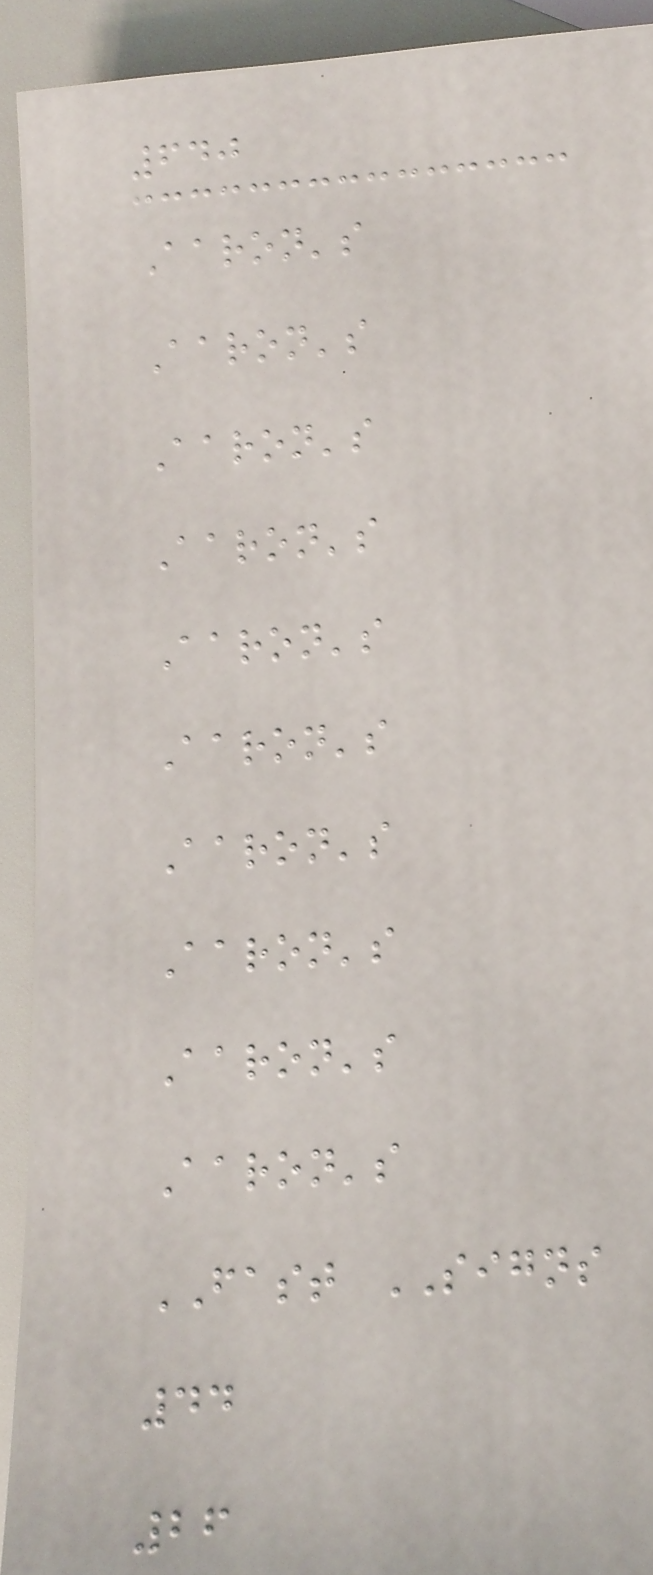640
Aaron's
Aaron's
Aaron's
Aaron's
Aaron's
Aaron's
Aaron's
Aaron's
Aaron's
Aaron's
FAST SIGNS
44
26
